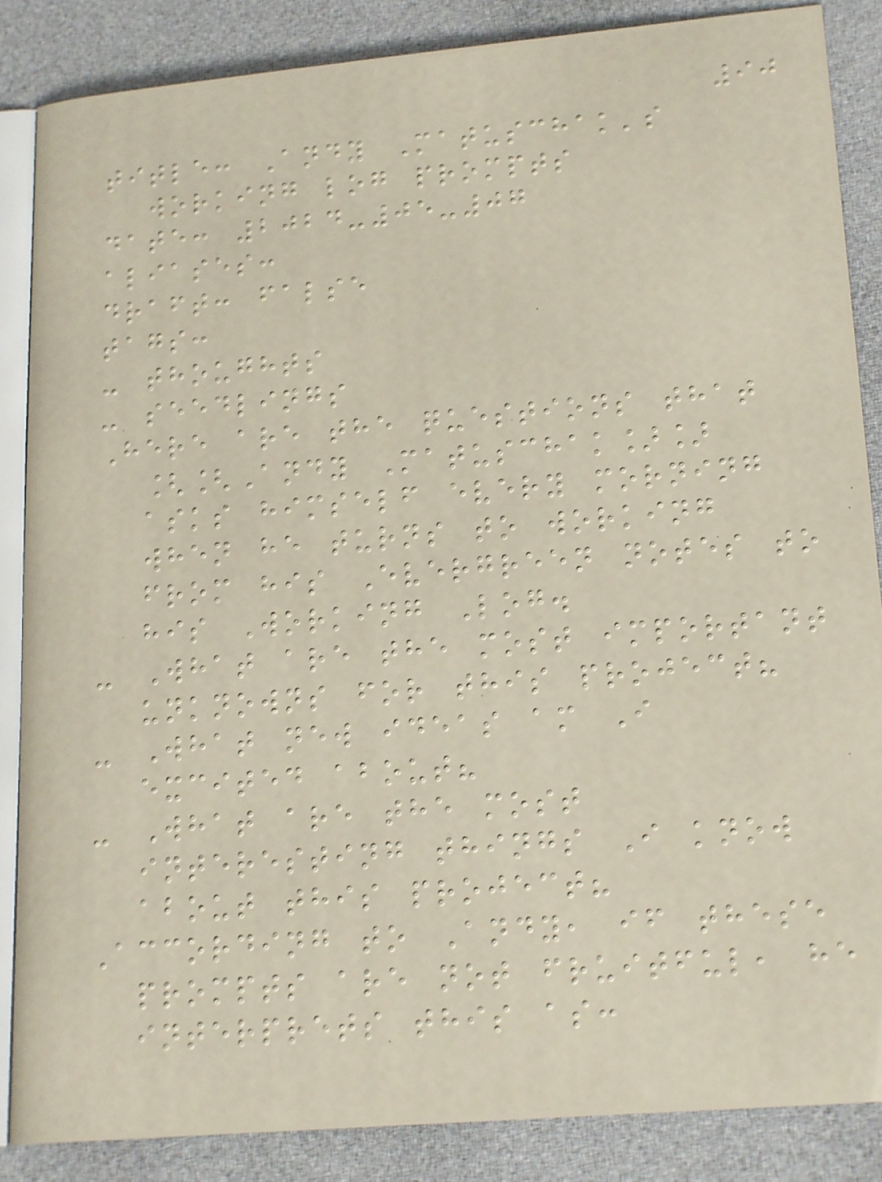90
title: Andy Matuschak's
working log prompts
date: 2024-05-07
aliases:
draft: false
tags:
- thoughts
- seedlings
Here are the questions that
[[Andy Matuschak]]
asks himself every morning
when he turns to working
from his Evergreen notes to
his Working Log.
- What are the most important
unknowns for this project?
- What new ideas am I
excited about?
- What are the most
interesting things I know
about this project?
According to Andy, if these
prompts are not fruitful, he
interprets this as:
